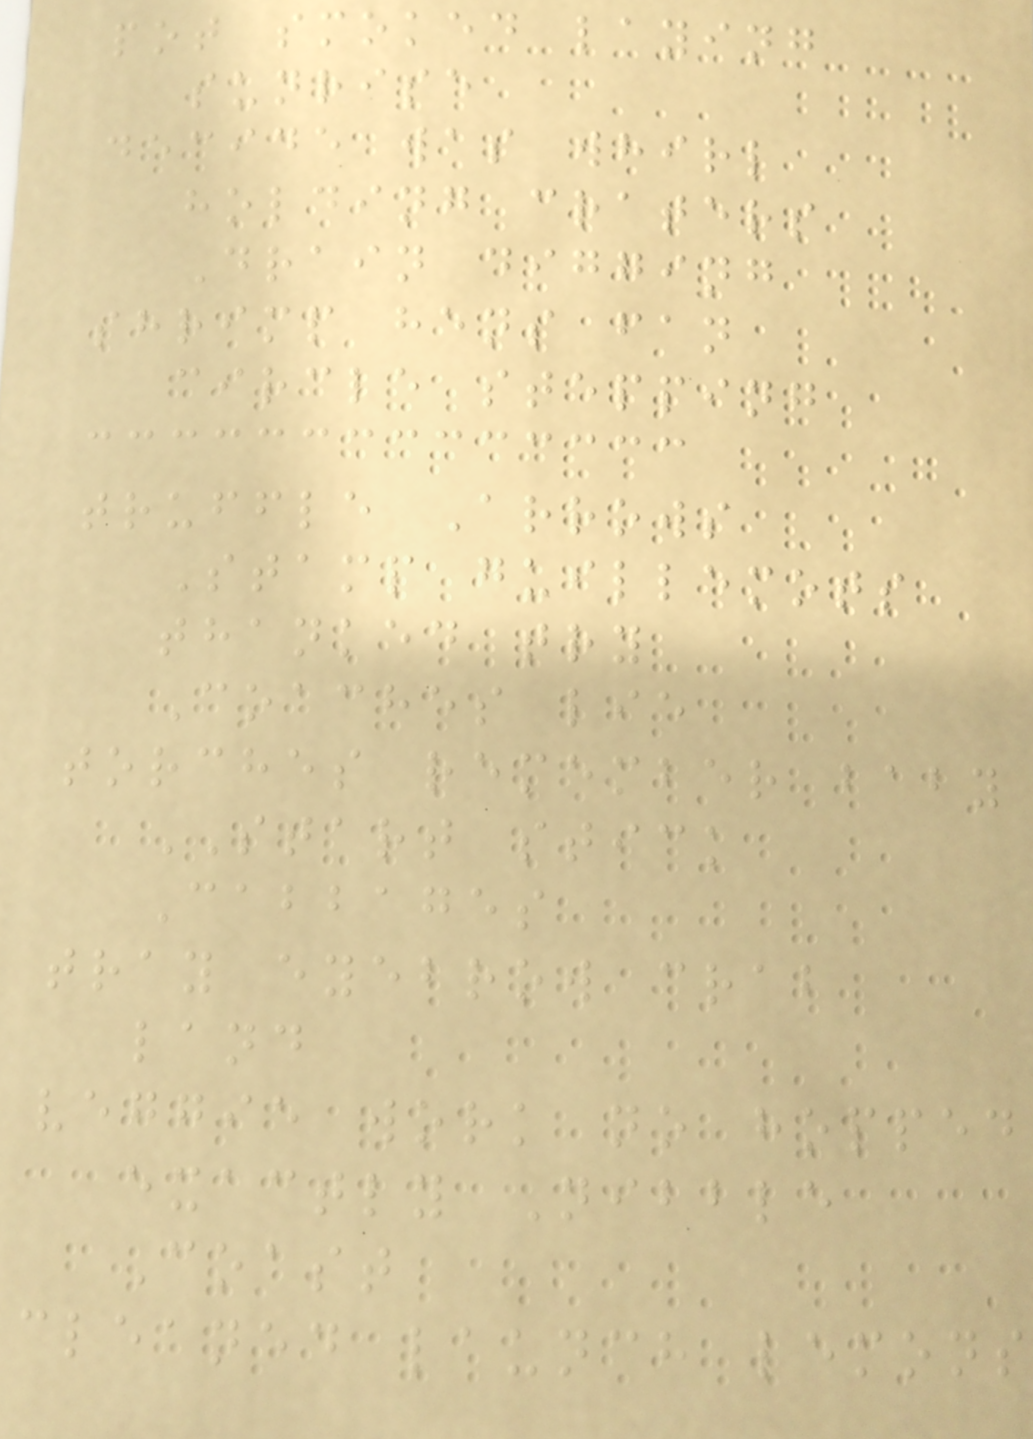pot smoked laying
sunrise
decide was whirl
holding craters
Drain digging
shrimp hens fan
circle stepping
truffle Arrows
Stamp guillemots
thanked try
Coaches lie
torches remember baby
START stick
Cabbages
tray eyebrow crab
land
veggie work no hopped
exactly Nibble
Coast
cleaned launch lemons
